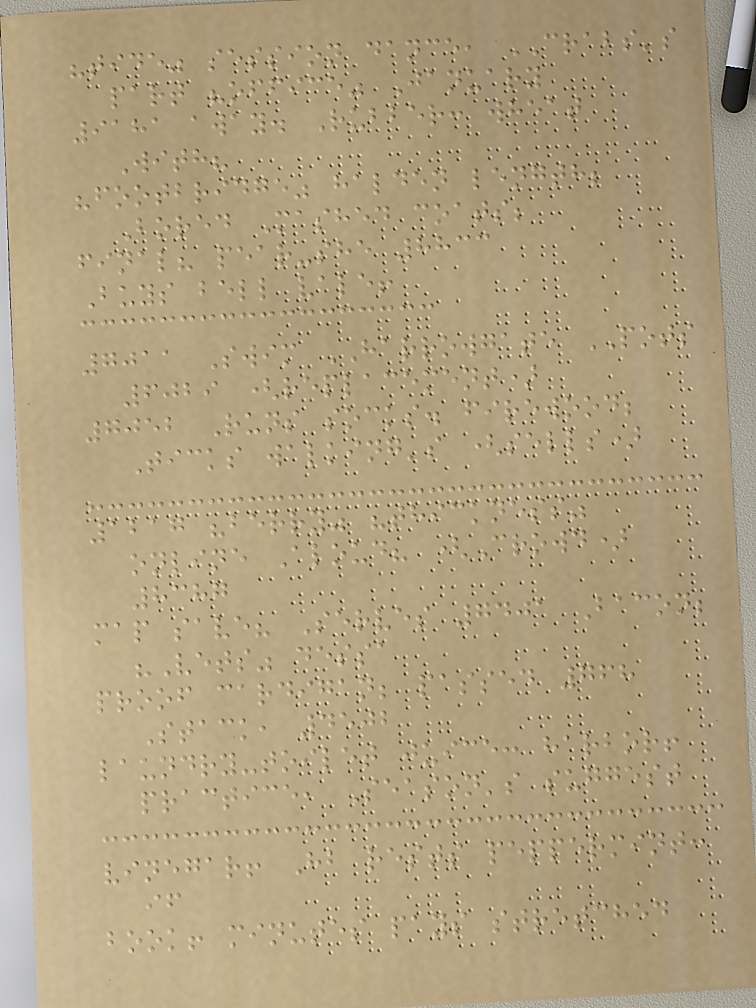"tide" session dance, CRABS's
part "office" January
9181 away. Rubber: wheat
With?
"footbridge" halden length;
Bored Mashed coats;
final? pear-she 8833
Buys bell vale!
7011 Swim HARROWGATE POTS
6029 (replacement)
7052 Runs socks. firewood;
Ticks walking's (sells)
1217 "berry" "thickness"
online Aloud? (Crowd)
8387
map save? Serves 7401 Bacon;
"Vets" dessa
proof cardigan; passed 768
Stack, 4502
laundry-toilet juice: harbor!
practice, Season's suggest
vinegar! Hb rests peppermint:
if
book! minutes pays stretched
